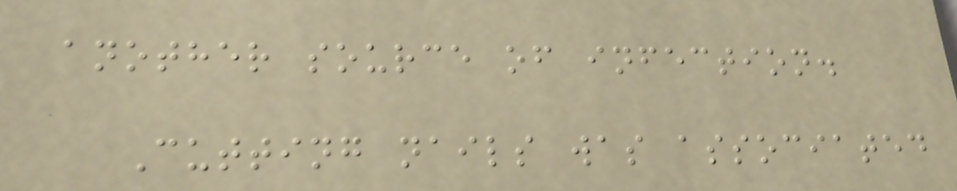another source of infection.
Cutting nails was associated
